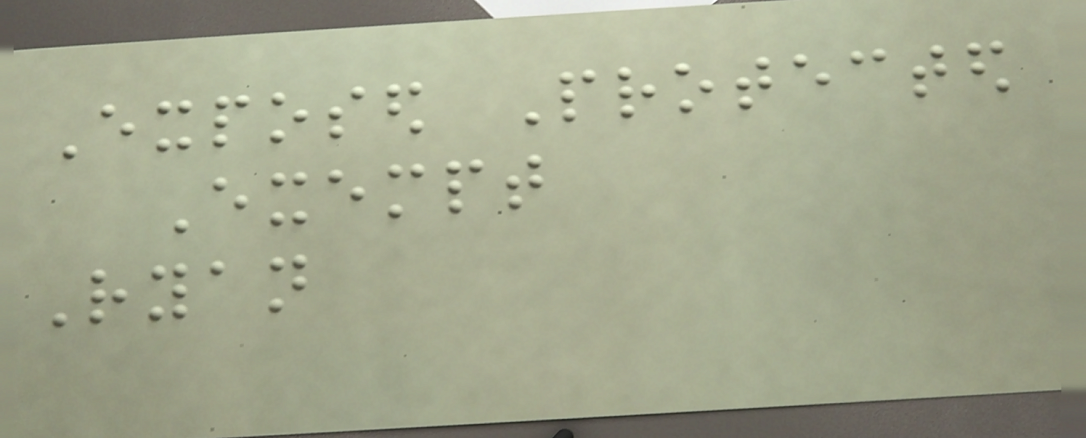Exposed Protected
Exempt
Ryan
